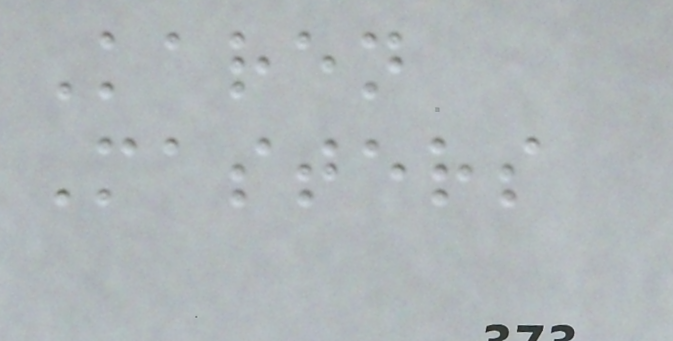Karen
Masters
